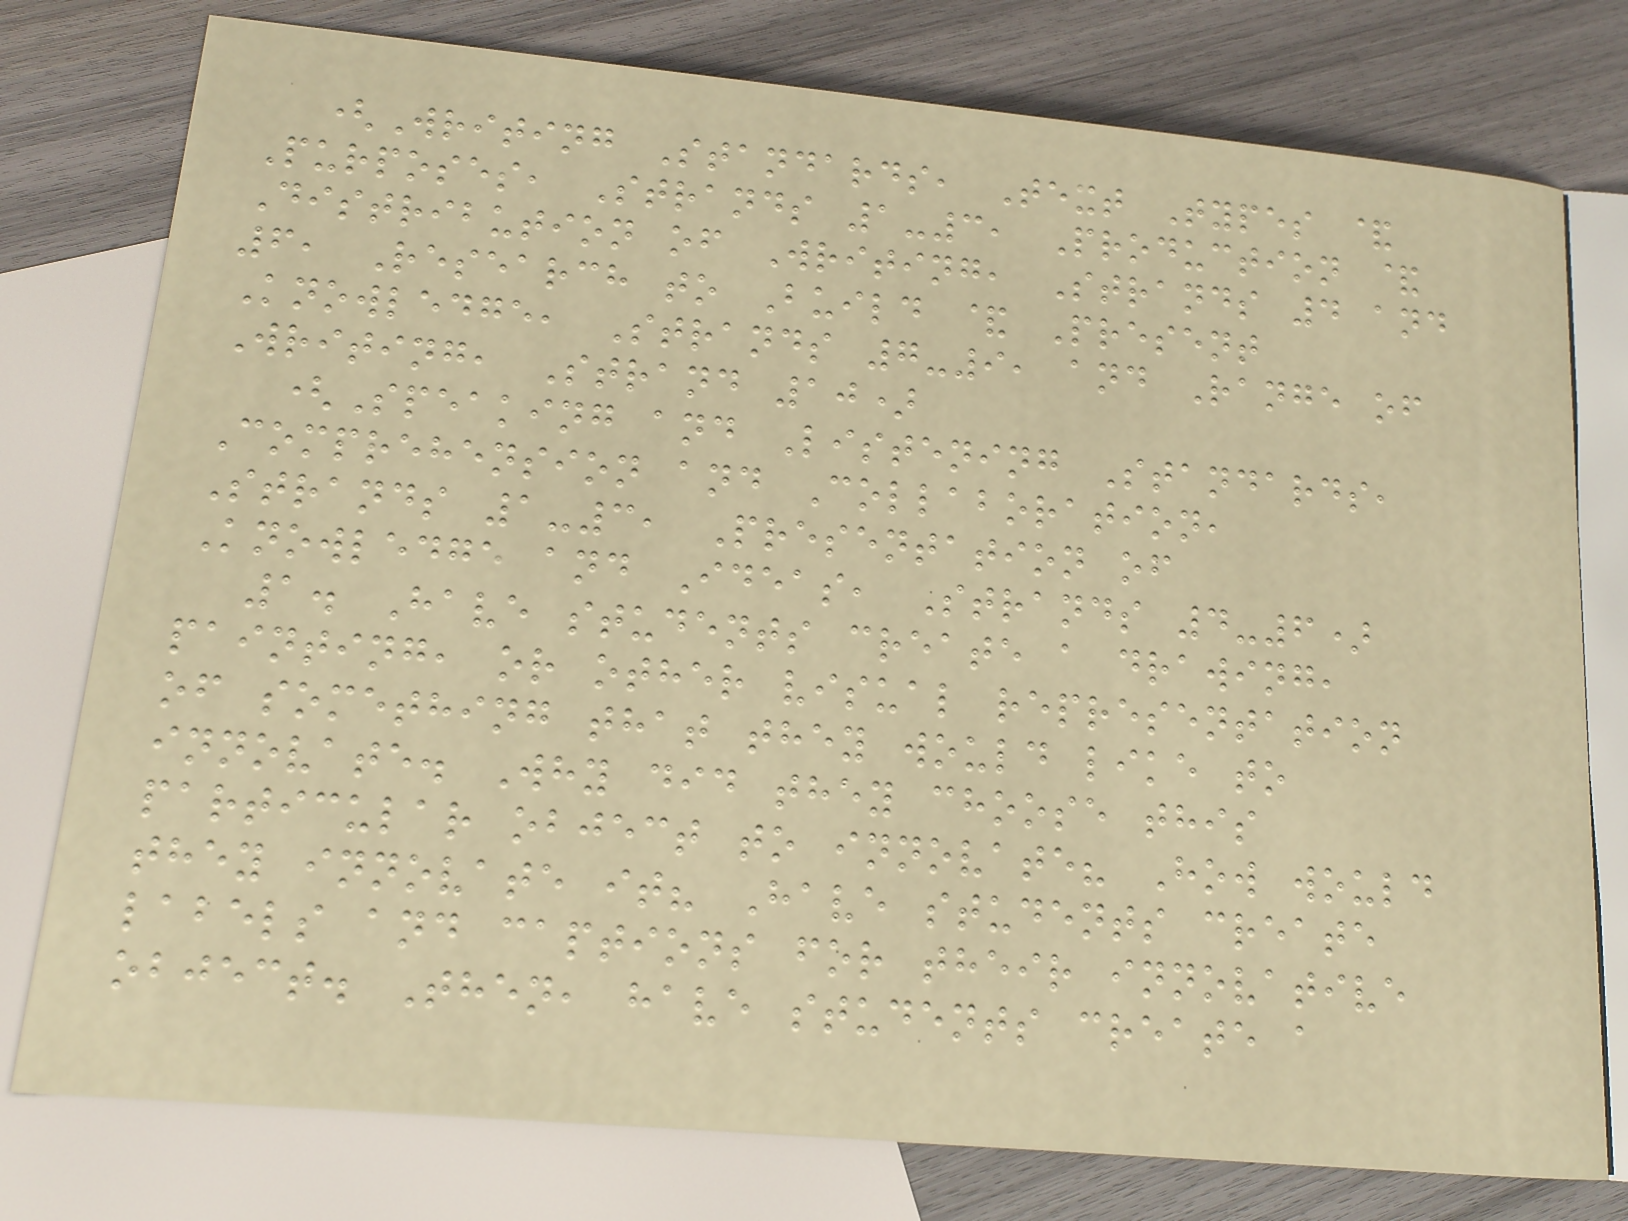(Writing Standards, Text Types &
Purposes, Strands 1-3, Production &
Distribution of Writing, Strands 4 and
6, Research to Build & Present
Knowledge, Strands 7-9, and Range of
Writing, Strand 10)
(Speaking and Listening Standards,
Comprehension and Collaboration,
Strands 1-3, Presentation of
Knowledge and Ideas, Strands 4-6)
1. Have students create a drawing,
painting, or other visual representation
of something that they would like to
innovate. Why did they choose this
particular object to innovate? How would
they innovate it? Have students create
labels and captions for their innovative
object. Then, have students create a
